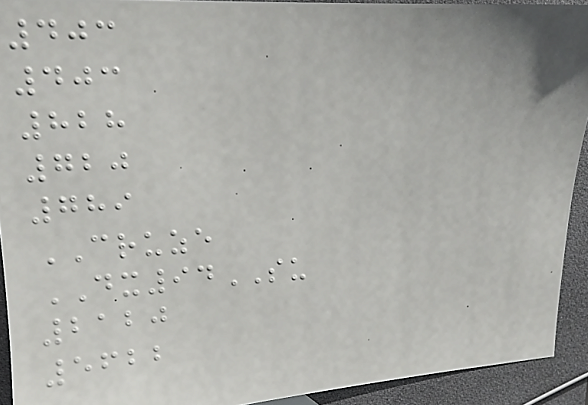403
403
828
720
789
CRUZE
DX94SU
2120
5622
